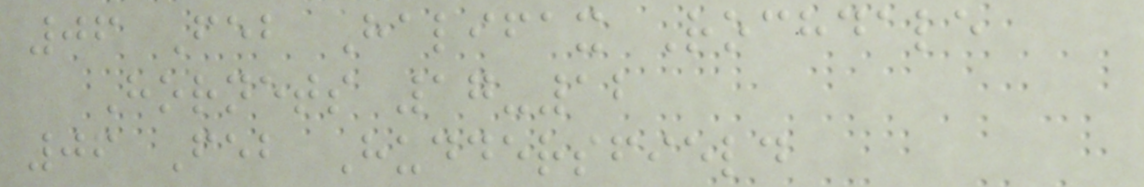06 Feb Halifax Rochdale
Hornets 17-12
06 Feb Huddersfield
